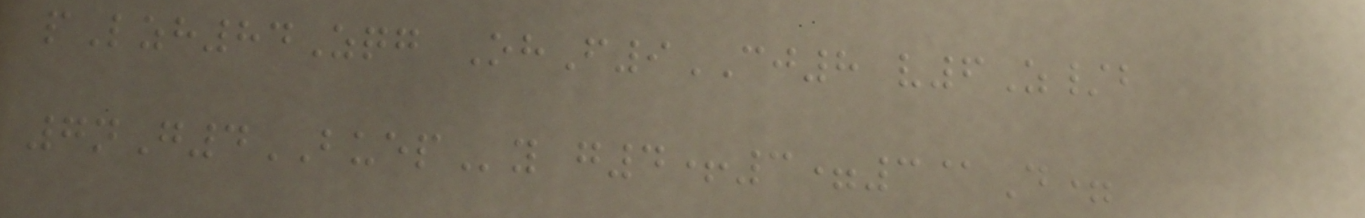pLzh84Zqg OhF9CJ8 v6Z/b
7nG4BUEPy g4+3=3@D=
